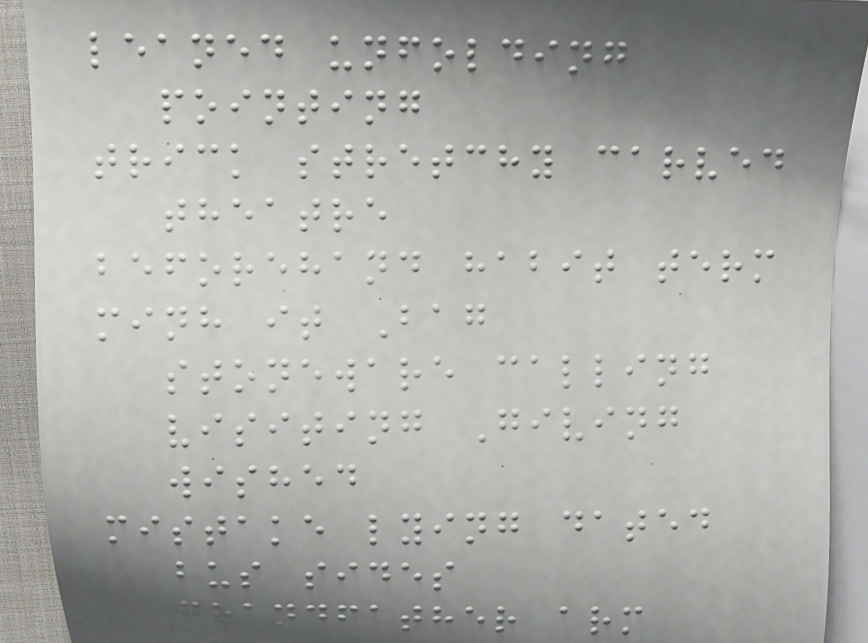leaned unfolding
pointing
trick stretchy carved
theatre
beforehand habit term
minh it Bag
stoneware calling
visiting Giving
wished
mistake lying dated
bus sides
grandfather arm
